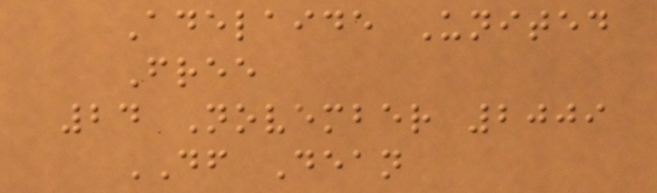Adelaide United
Free
24 November 2009
DF Dean
